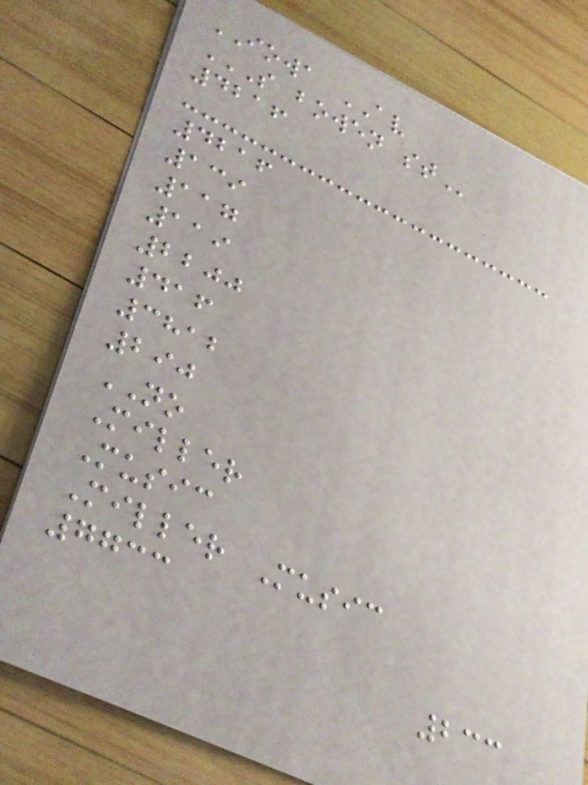IOWA AV
S BOWEN ST
4216
4216
139
117
119
2200
416
3812
290
NO
Miller
Music
Miller Music
7733
233
